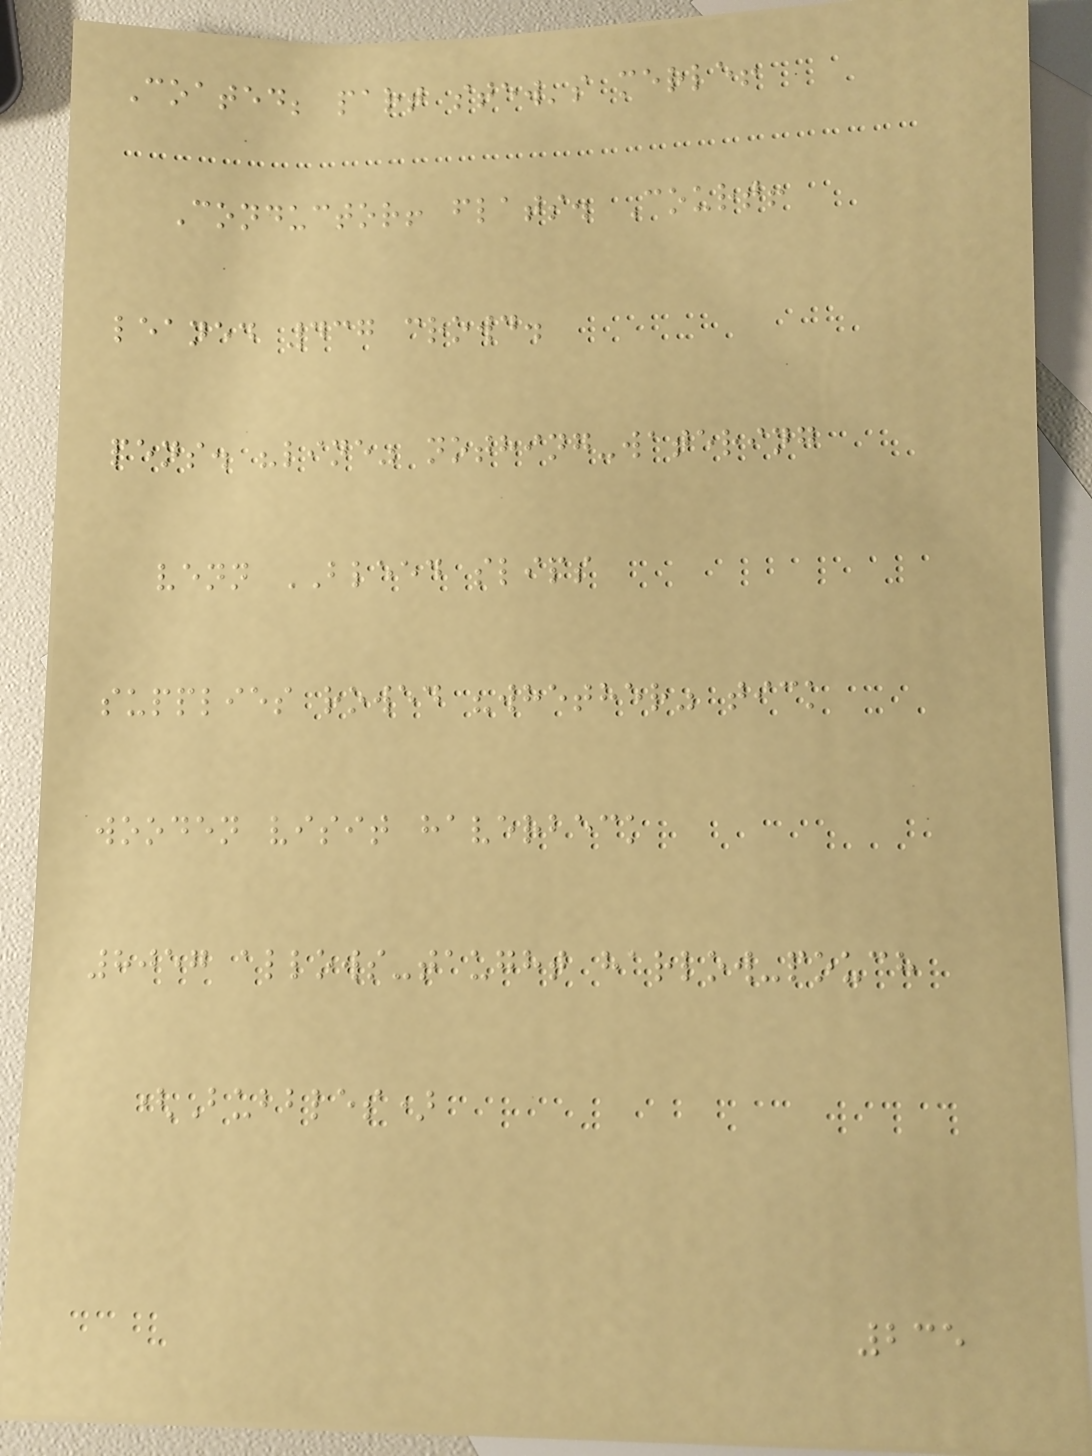Coated; part stew's merle!
Conductor! flats. Court!
leaned 437 crowd.
pens. "line" nothing-watering
venn BLEED slips
supplies rowed "whether" tick
wooden visit haverbeck
8057 allows-taught harlow-pouch
(Bubbles)
235
